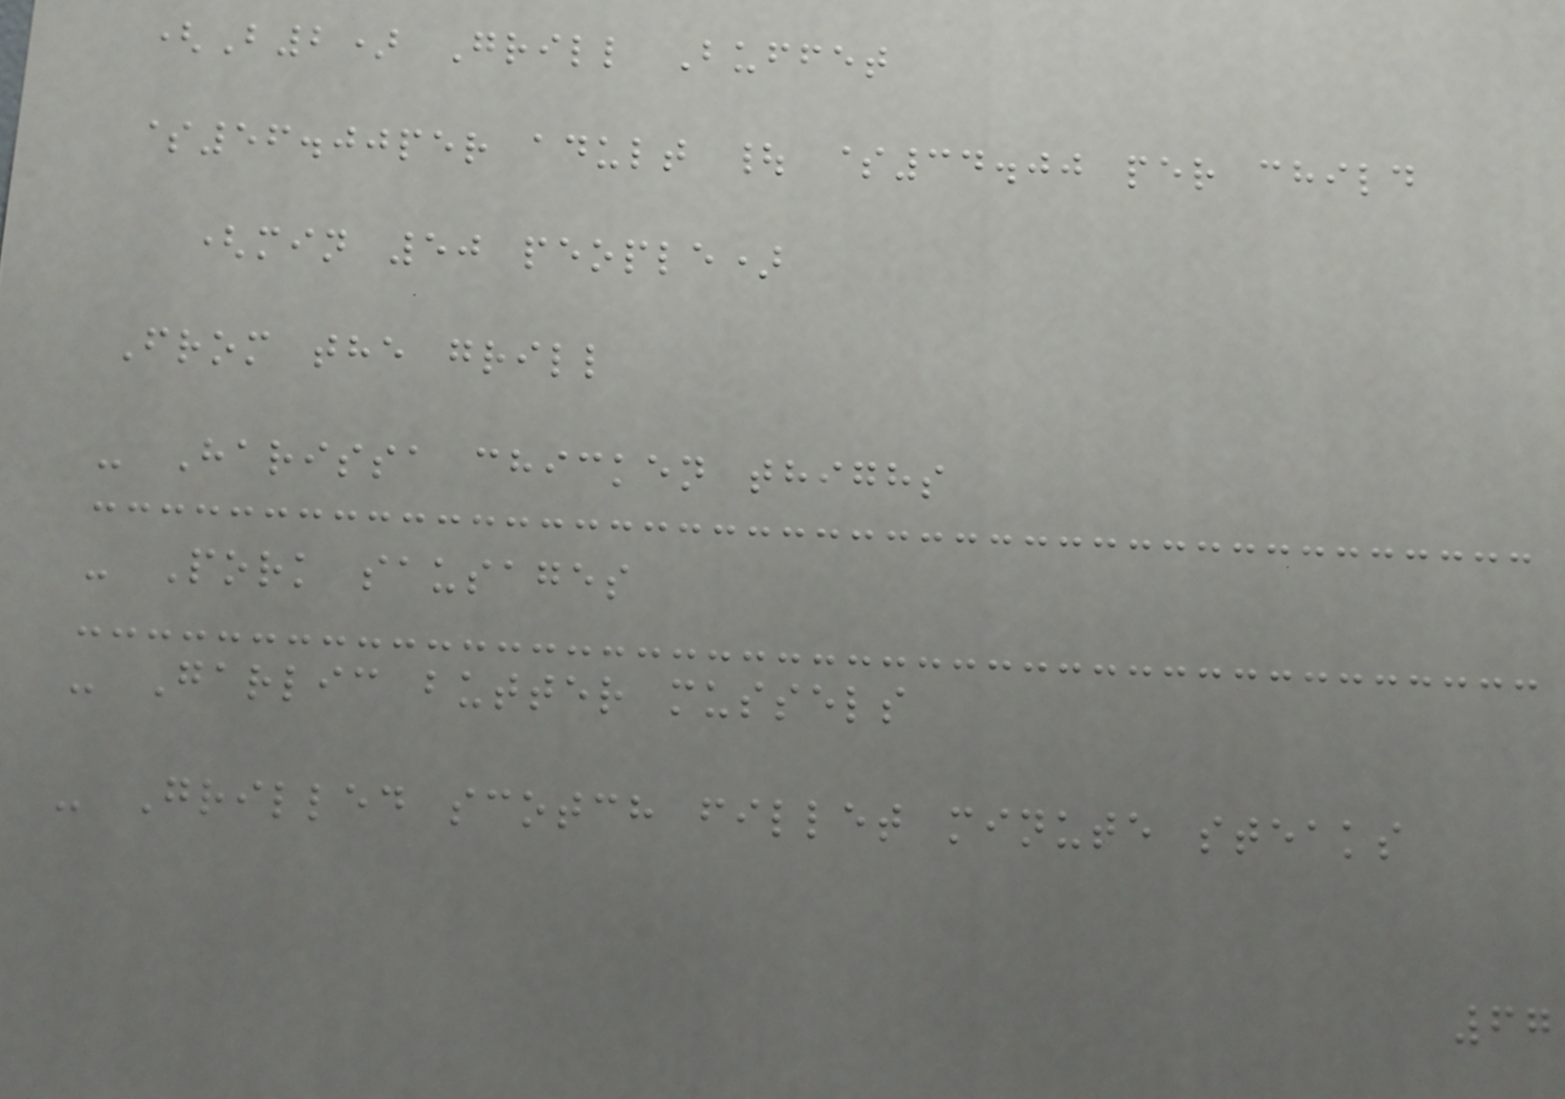(B2) Grill Buffet
$56.00per adult | $34.00 per child
(min 50 people)
From the grill
- Harissa chicken thighs
- Pork sausages
- Garlic butter mussels
- Grilled scotch fillet minute steaks
67
